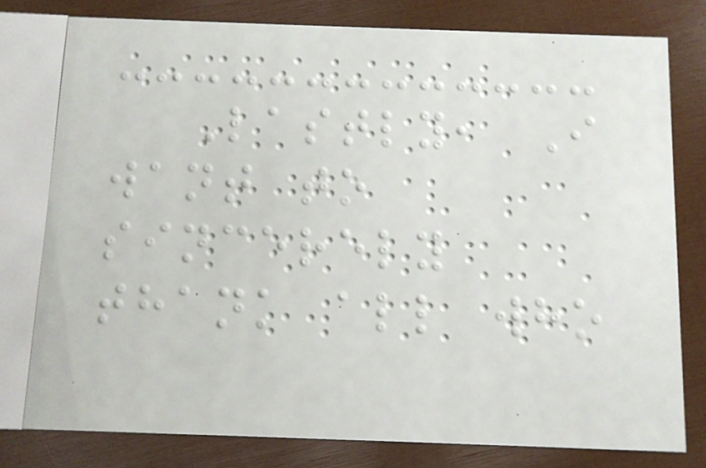Lastly, I
want to
sincerely
thank all who
